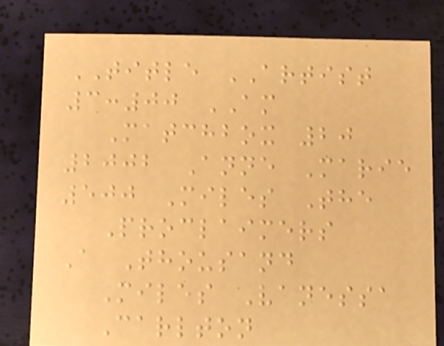TITLE ARTIST
3:00 AM
Matchbox 20
2002 Anne Marie
500 Miles The
Proclaimers
A Thousand
Miles Vanessa
Carlton
